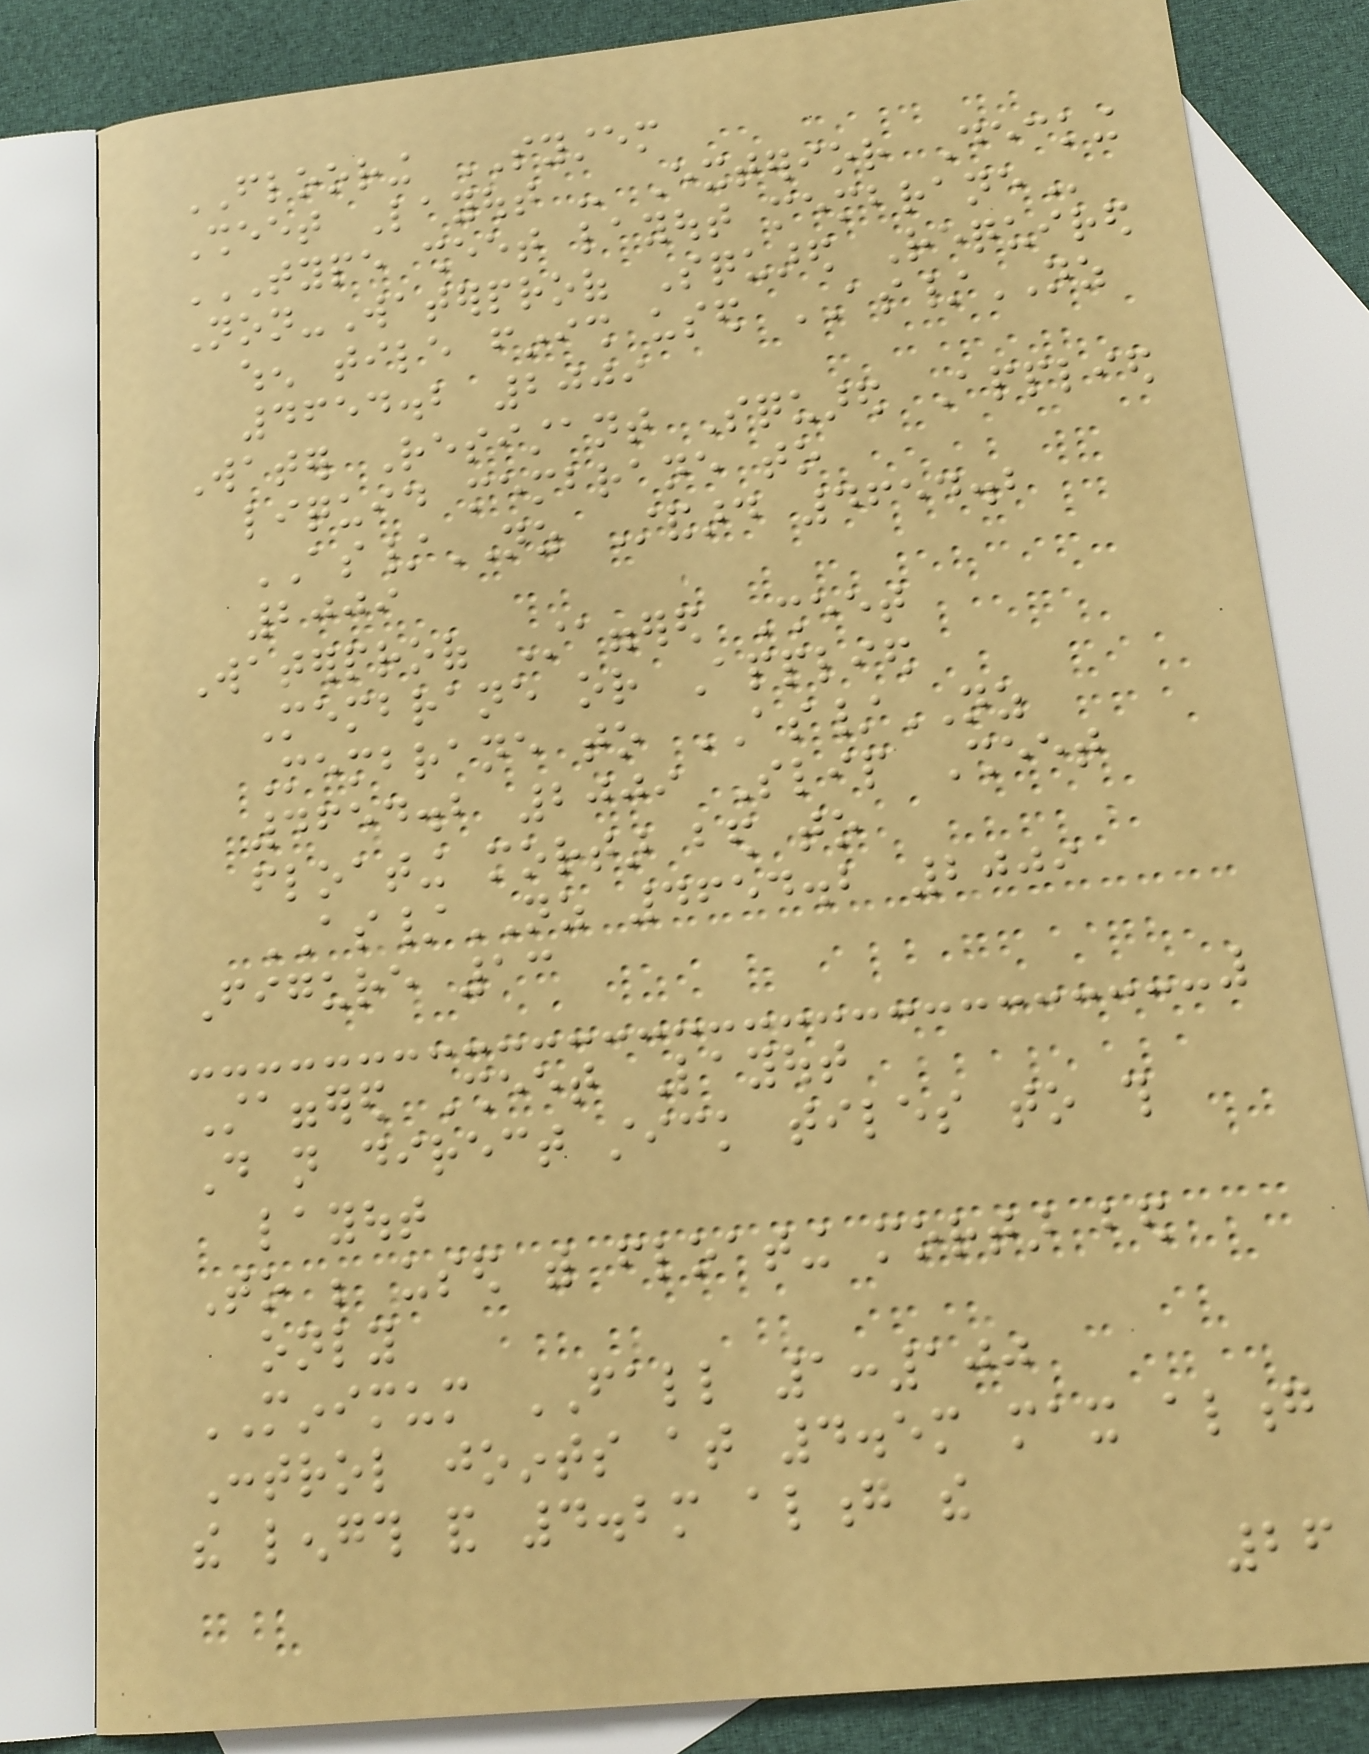FLOORING SYSTEM
Sheet Layout - Exterior Decking
TYPE SHEET LAYOUT MEMBRANE
Non-Waterproof Squared Required
when tile finish used AS/NZ
4654.2 2009
Water Resistant Squared Applied
liquid membrane to
AS/NZ Standard 4654.2
2009
Waterproof Staggered Sheet
Membrane or Applied
Membrane to AS/NZ
4654.2 2009 Slip Sheet
floating mortar bed to
AS/NZ 4654.2 2009
Figure 13
Staggered Sheet Layout
Do not direct stick tiles to this
layout
To be used with floating mortar bed
only
MINIMUM FALL 1:100
Control joints at 4.5m max along
the length and 4.2m along the
26
